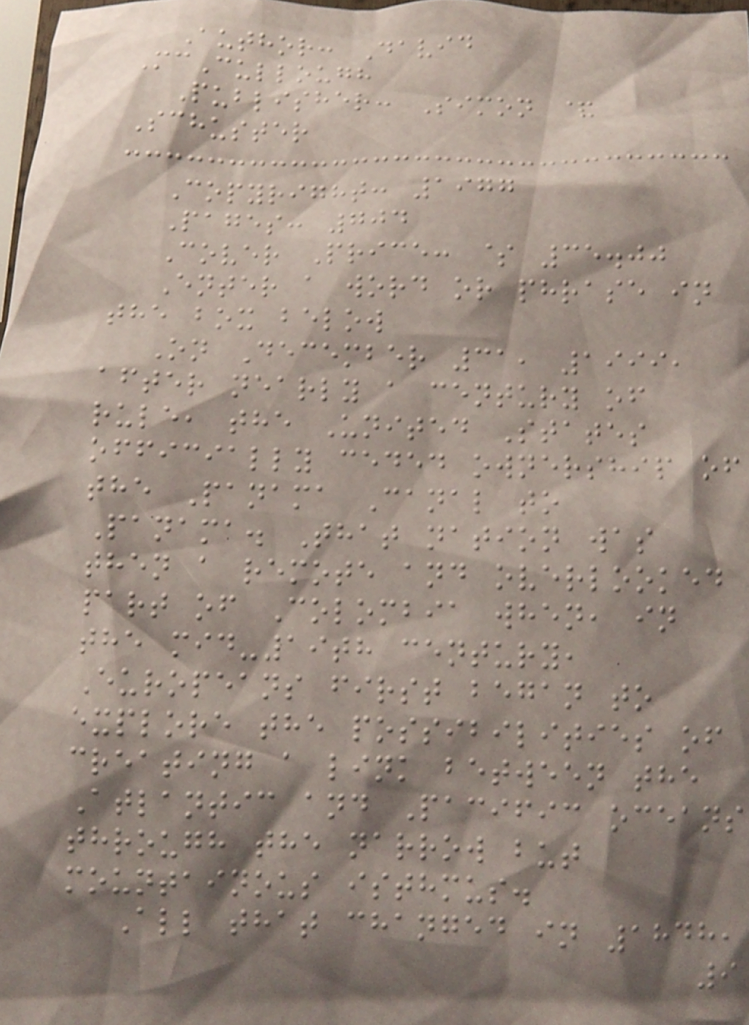Author: David
McCullough
Publisher: Simon &
Schuster
Copyright: 1977
Pages: 704
Cover Price: $ 35.00
Enter a word or phrase in
the box below
On December 31, 1999,
after nearly a century of
rule, the United States
officially ceded ownership of
the Panama Canal to
Panama. That nation was
then a remote and overlooked
part of Colombia when, in
the mid-19th century,
Europeans first began to
explore the possibilities of
creating a link between the
Atlantic and Pacific oceans
through the narrow but
mountainous isthmus.
All that changed in 1848,
9
